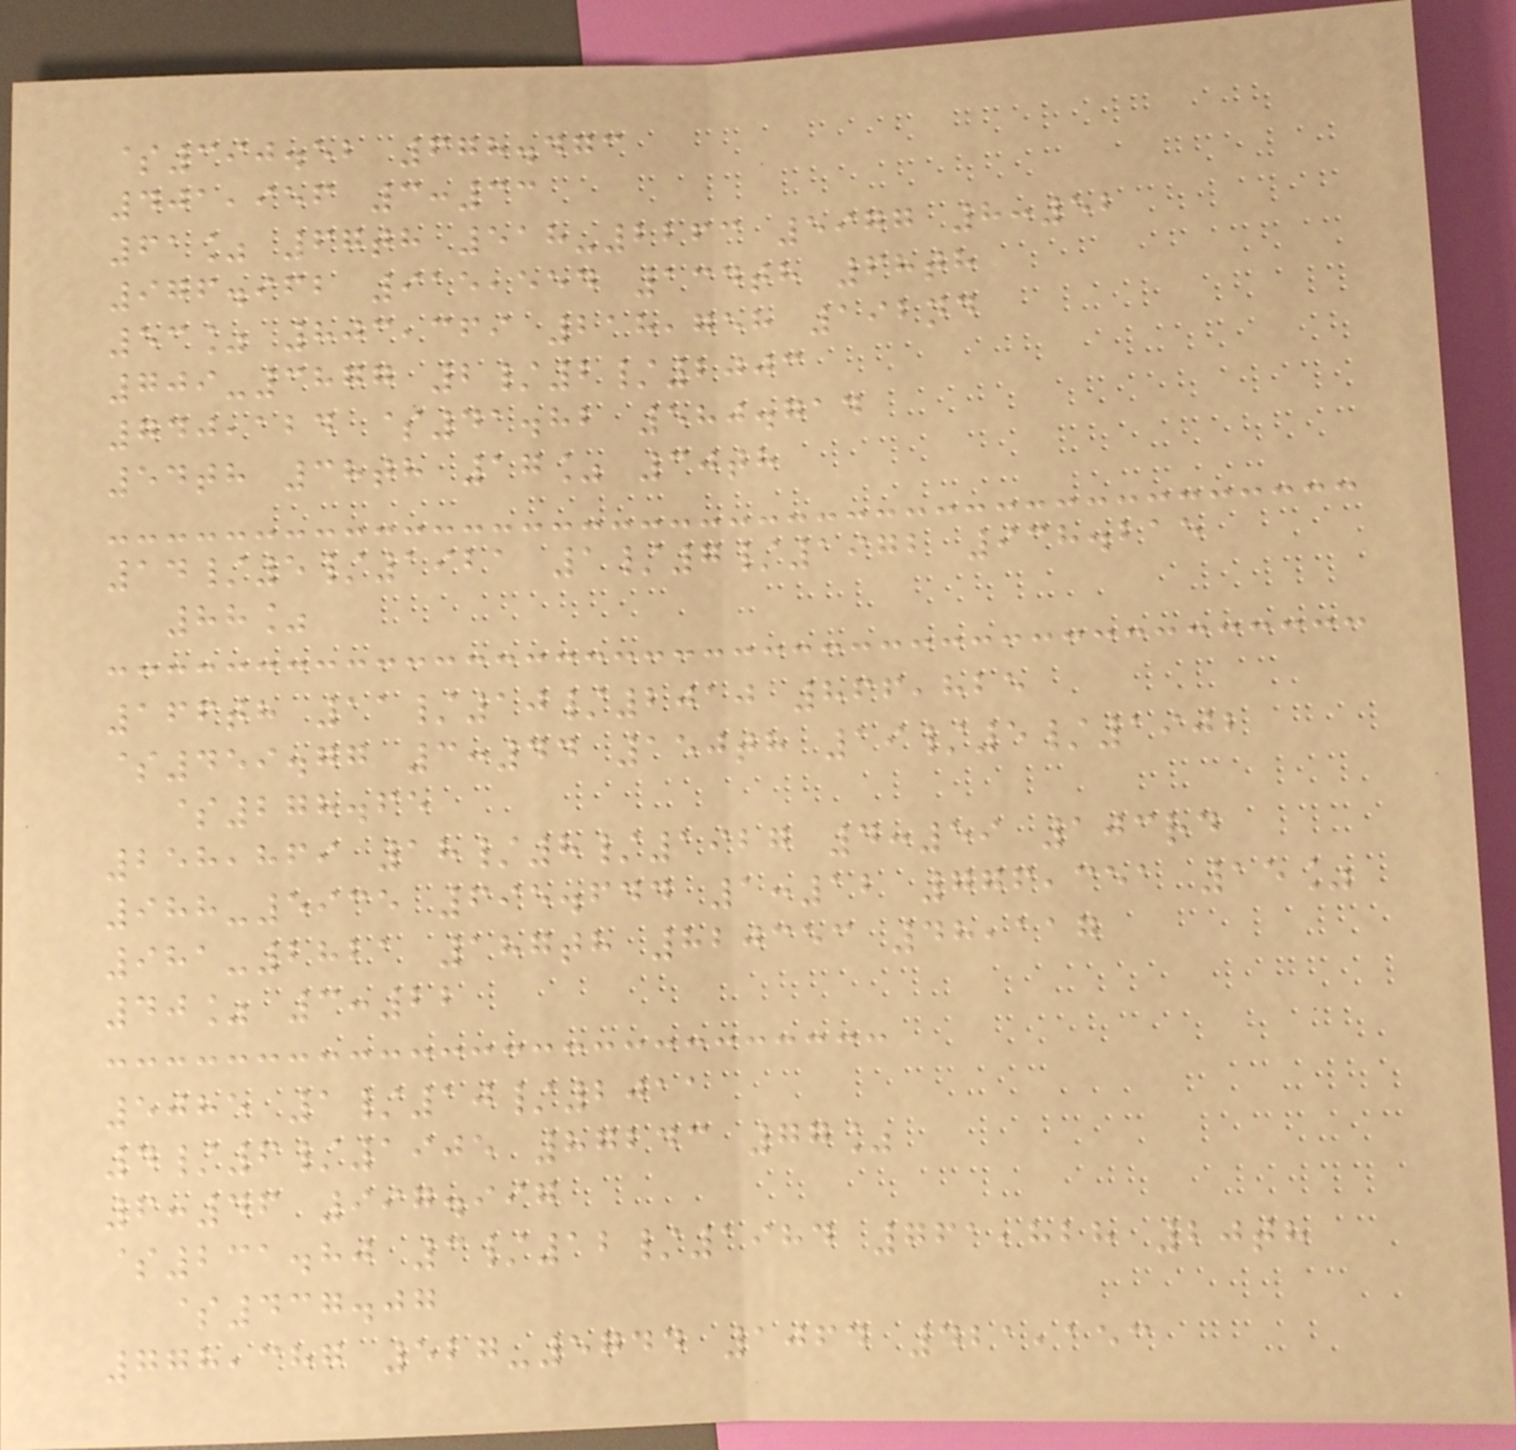$390.52 678.473
401,956 3:33
61% 67th 518-2263 5977 8:52
976.962 915,554 134th 68th
53% 803,369 218,758 192nd
709-3877 2/2/2003
740,124 $41.82 580.714
54th 38th 17% 30th
14/5/1921 1/7/1972 938.215
88%
166th 11/10/2010 866,825
$459.77 3:44 150th 19/5/1902
$278.65
258,869 18/8/1927 4:59 103rd
988-5935 695.644 1:12 776,351 15%
981-2821 187th 820353 48,117
40% 3:22
5085 1/10/2011
4/6/1905 87243 77%
6:46 997.997
$231.80 3/12/1984 761,828 20th
$437.07
778,387 527-5744 1064 421,153
